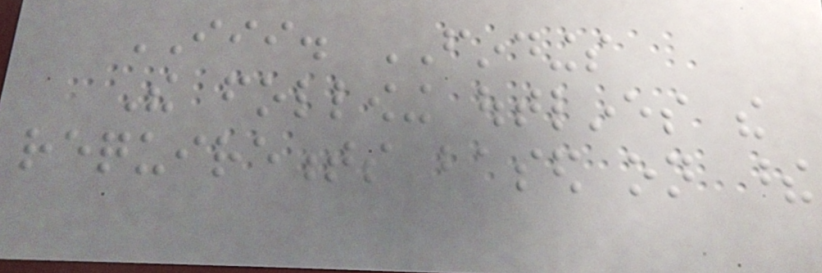III. FINDINGS
The following outlines the
requirements based on these
